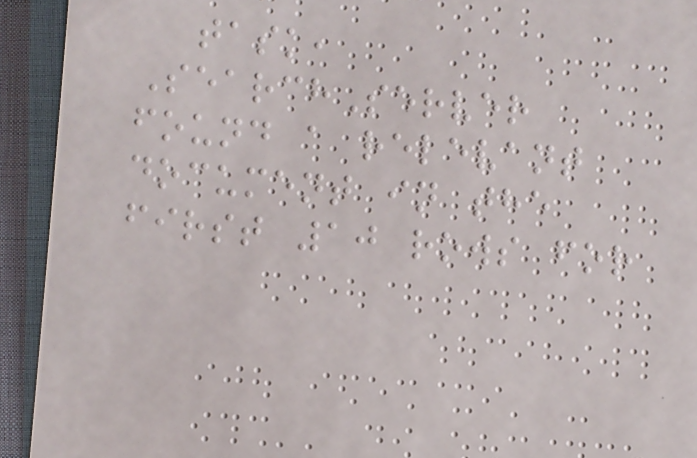task,
SearchServer
found a relevant
document in the
first 10 rows for
